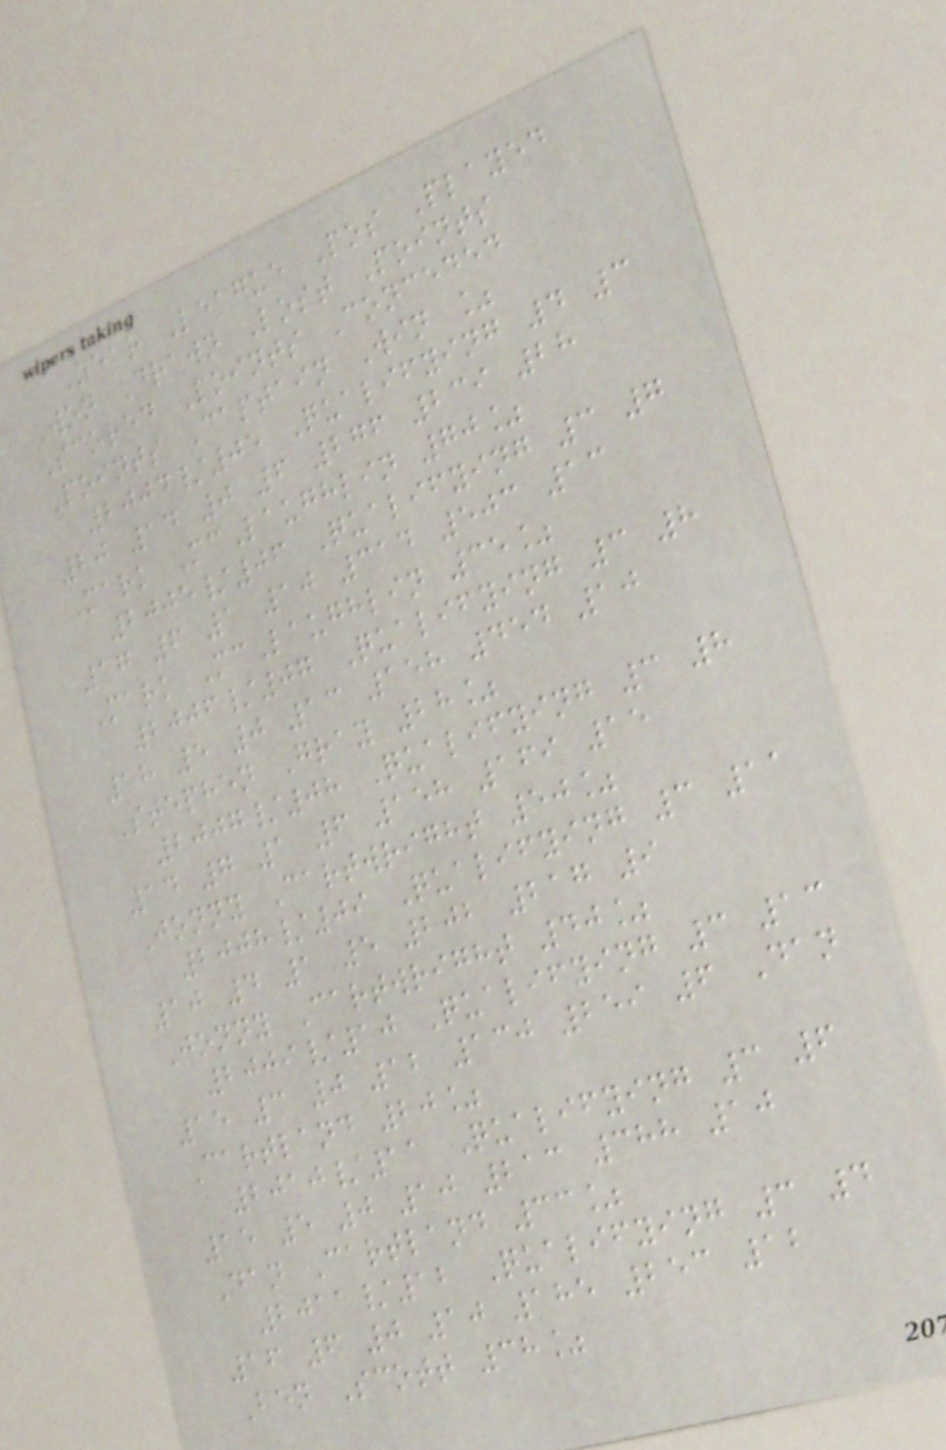Year League Pos Played
Won Drawn Lost Points
Scored Points Conceded
Points Captain Win %
2004/05 Qualifying 4 3
20 14 0 6 276 239 28
Mark McLaughlin 70%
2005/06 Qualifying 3 7
17 6 1 10 314 503 13
Mark McLaughlin 35%
2006/07 Qualifying 3 8
18 5 0 13 158 454 10
Stephen Gray 28%
2007/08 Qualifying 3 8
14 7 1 6 158 169 15
Jonny Cartwright 50%
2008/09 Qualifying 3 11
10 4 1 5 202 217 9
Jonny Cartwright 40%
2009/10 Qualifying 3 13
15 3 0 12 130 259 6 Dan
Cartland 20%
2010/11 Qualifying 3 6
15 5 0 10 213 388 10
Dan Cartland 33%
2011/12 Qualifying 3 4
16 6 0 10 185 253 12
Ben Scott 38%
